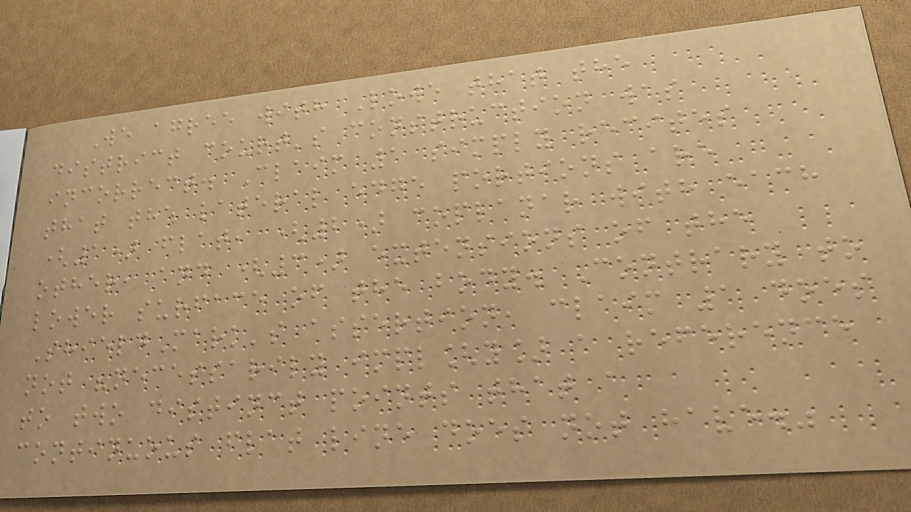We agree with Lowe that the
district court's construction was
incorrect. Claim 1 simply recites
that the lateral edge portions are
(1) flat, (2) coplanar with each
other, and (3) extensions of the
lower surface of the body. Contrary to
ShieldMark's assertion, claim 1 does
not "necessarily impl[y] a reference
to two distinct points that a
continuous flat line does not have."
